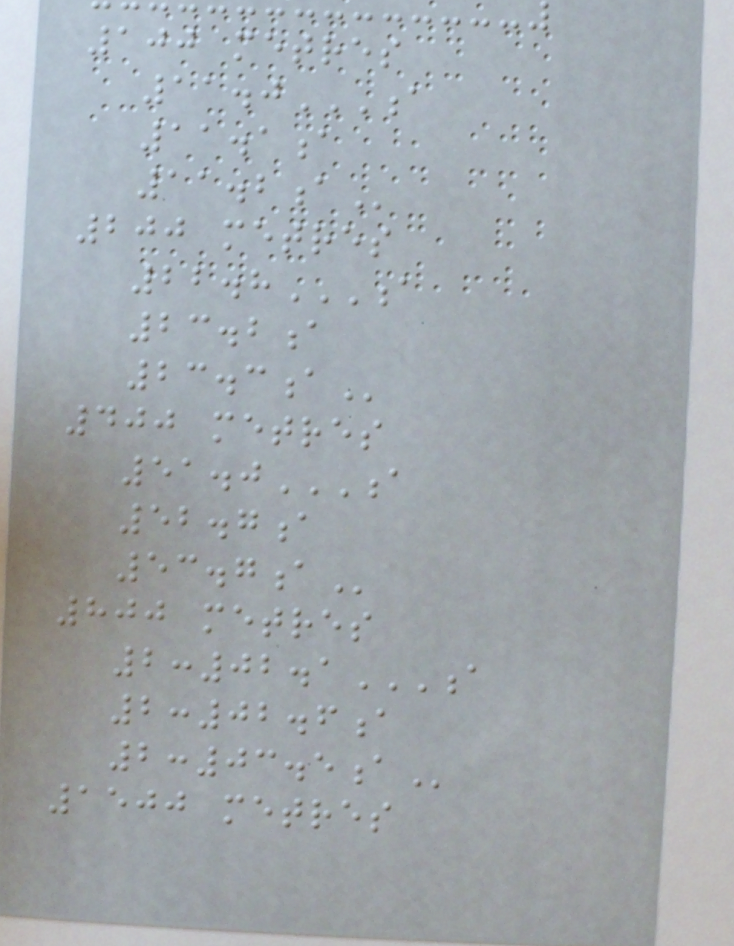100 metres
11.0A
11.1A
11.2A
200 metres
22.8A
23.2A
23.3A
400 metres
51.0A
52.7A
53.7A
800 metres
2:02.1A
2:02.6A
2:03.5A
1500 metres
